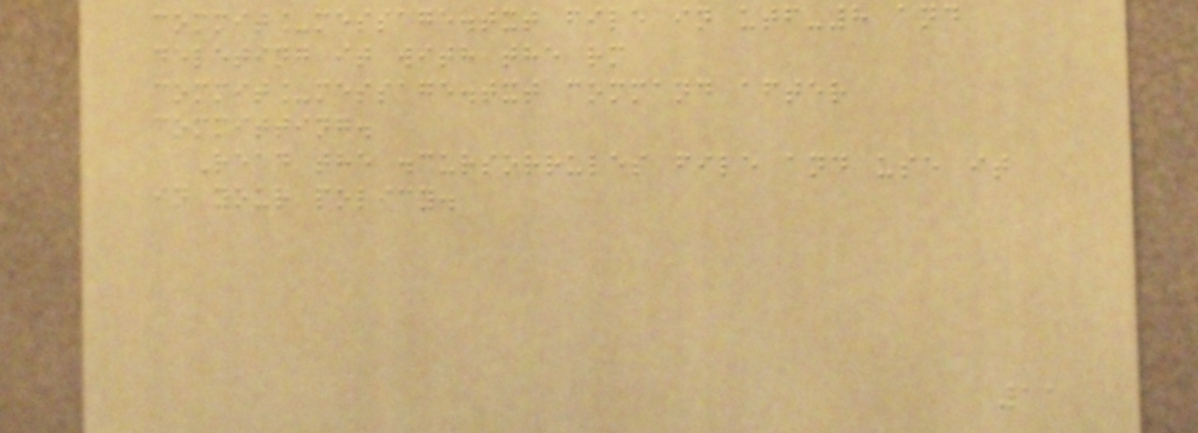commit_message.txt file in utf-8 and
deleting it with the rm
commit_message.txt command after
committing.
Read the .cursorrules file and use it
in your policy.
11
